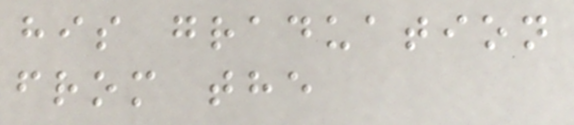his graduation
from the
